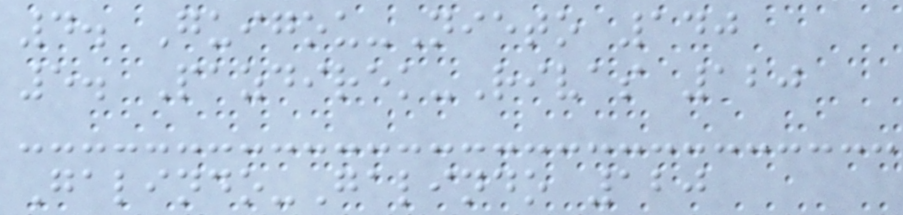4. Guigou-Nieto 140
5. Pazdirek-Rivas 120
Galindo-Galindo 120
